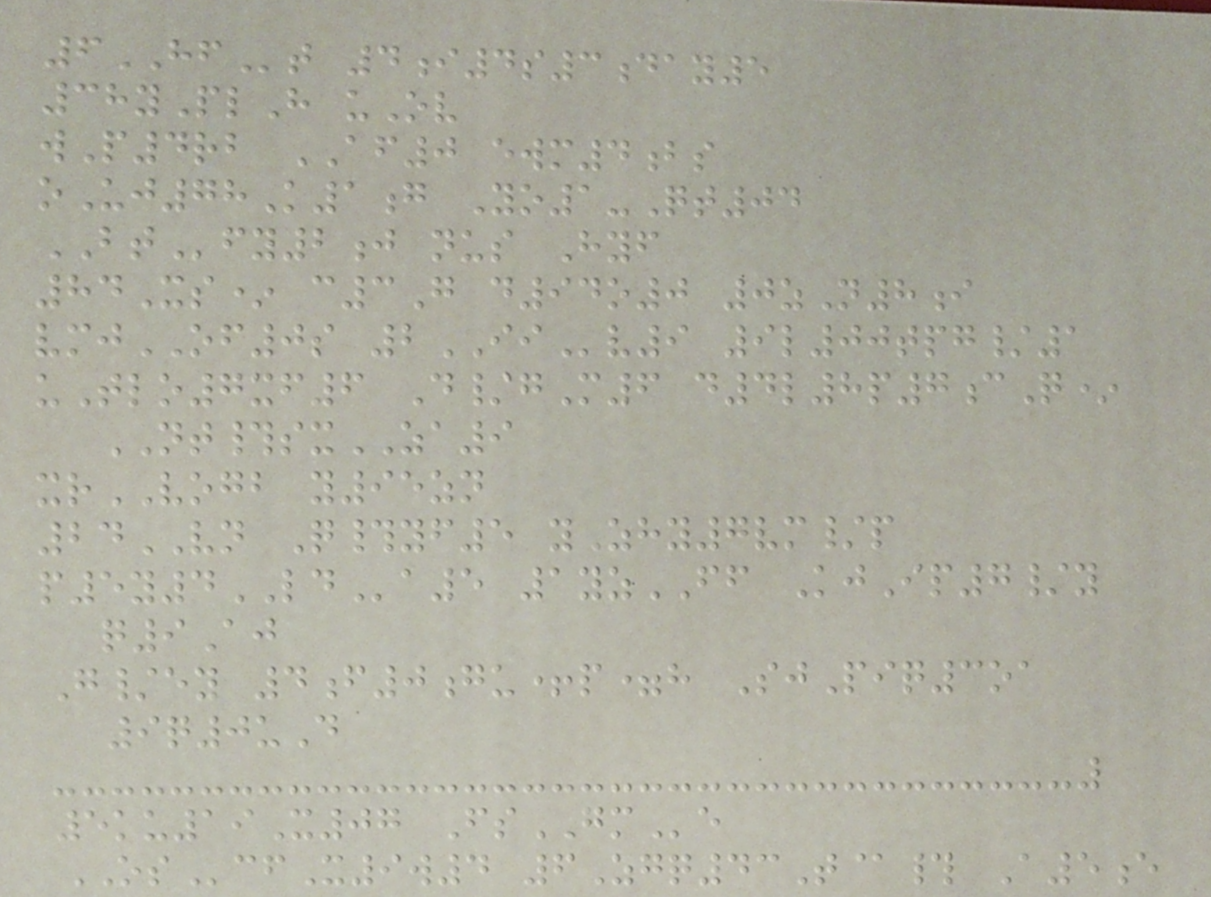6HFt 4i4s3day5
38yPlH uOv
wP4rb AF0 ewm4bs
oUj78K1g Yo1-Qt04
BTfy2j nus Hyf
84Xs* c3G d94o0 0zN8i
vmjOF0s 2IIv9 9l00tpg/1
uTlo7xf6 D/gM6 d4l8p7cQ*
NT#sxZA9
xrVOGB y95zn
24VN Q#yf5 yZhy7vm/p
p5y4LDa5 1yzFF KjIp7/y
q9Aj
G/ey 4f0gu+p=h SjPiq3oa
9q0uD
5ku19X07 FsGMe
OScfX9w4 6Zgq43T@# A5e
